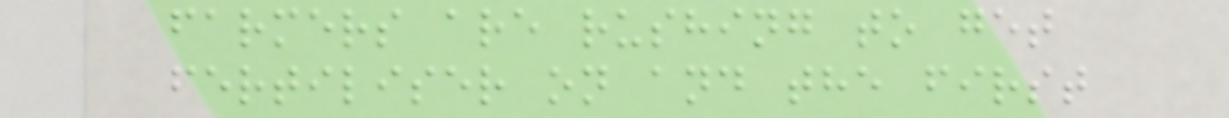farmers are rushing to get
fertiliser on and the first
